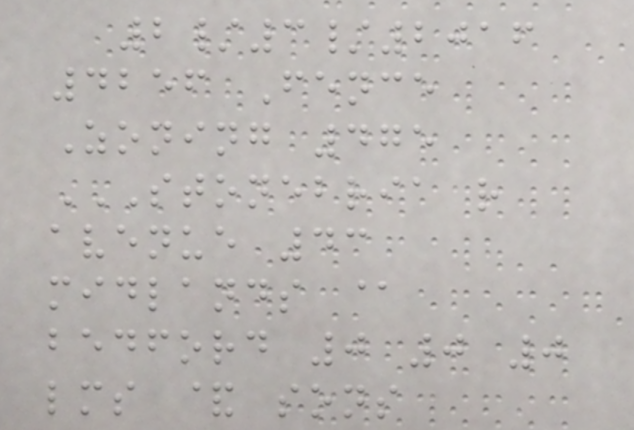2/3/2016
4256 Fence
Zoning 475
STONEBRIA R
AVENUE 43
MIDLANDS @
BEDFORD 0 0 0
LMS & SONS
